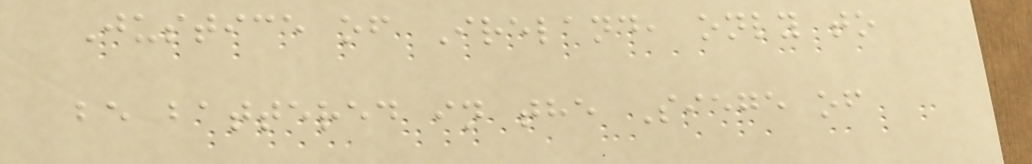Justice of Ireland, only to
be battered in the Siege of
